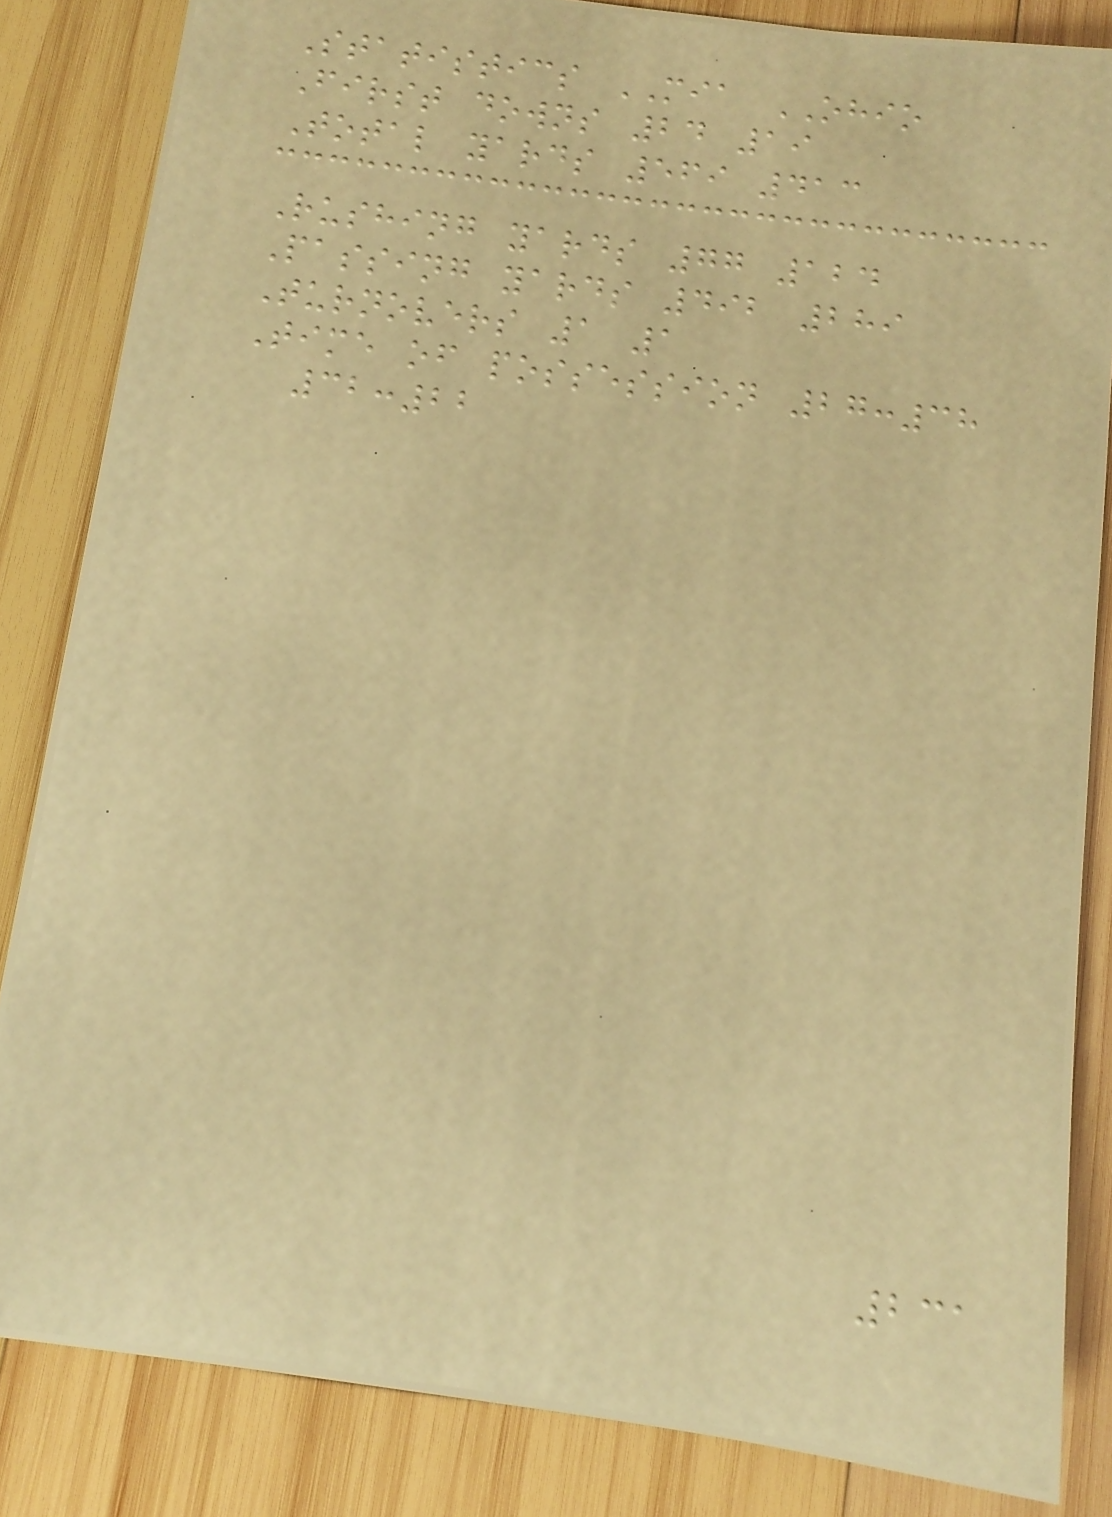Statistics MIA OHIO
First downs 24 19
Total yards 569 413
Rushing yards 77 124
Passing yards 492 289
Turnovers 1 1
Time of possession 27:38
32:22
231
